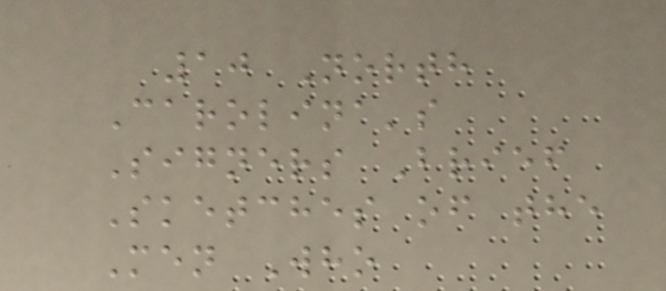10 North
Carolina's
Signers Brief
Sketches of the
Men Who
